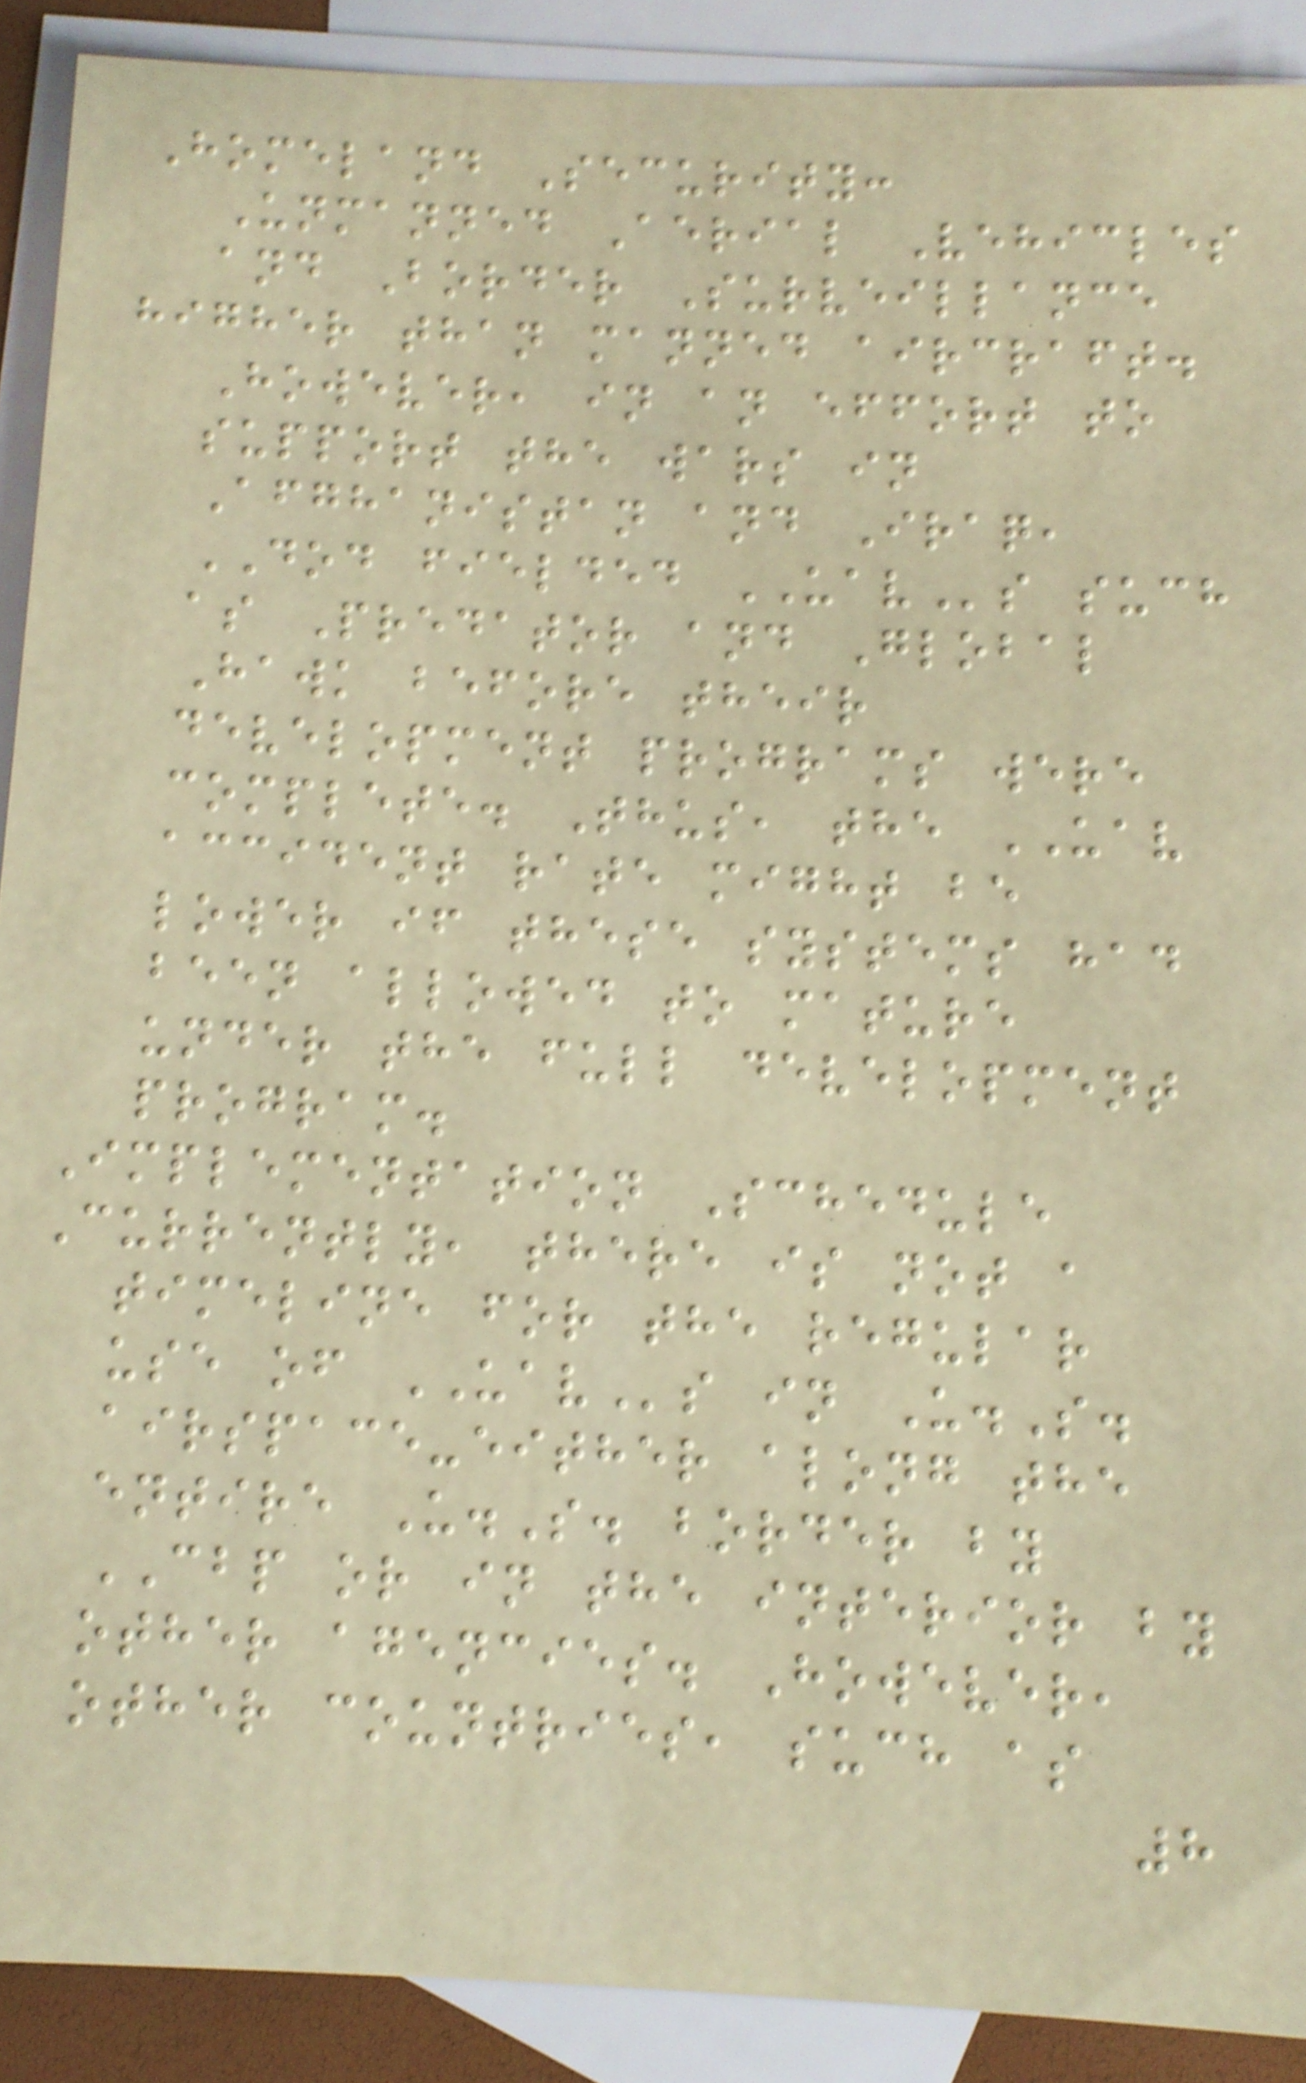Homeland Security:
Unmanned Aerial Vehicles
and Border Surveillance
higher than manned aircraft.
However, in an effort to
support the wars in
Afghanistan and Iraq,
DOD fielded UAVs such
as Predator and Global
Hawk before their
development programs were
complete. Thus, the UAV
accident rate might be
lower if these systems had
been allowed to mature
under the full development
program.
Implementation Schedule
Currently, there is not a
timeline for the regular
use of UAVs in U.S.
airspace-either along the
entire U.S. border by
CBP or in the interior by
other agencies. However,
other countries, such as
8
